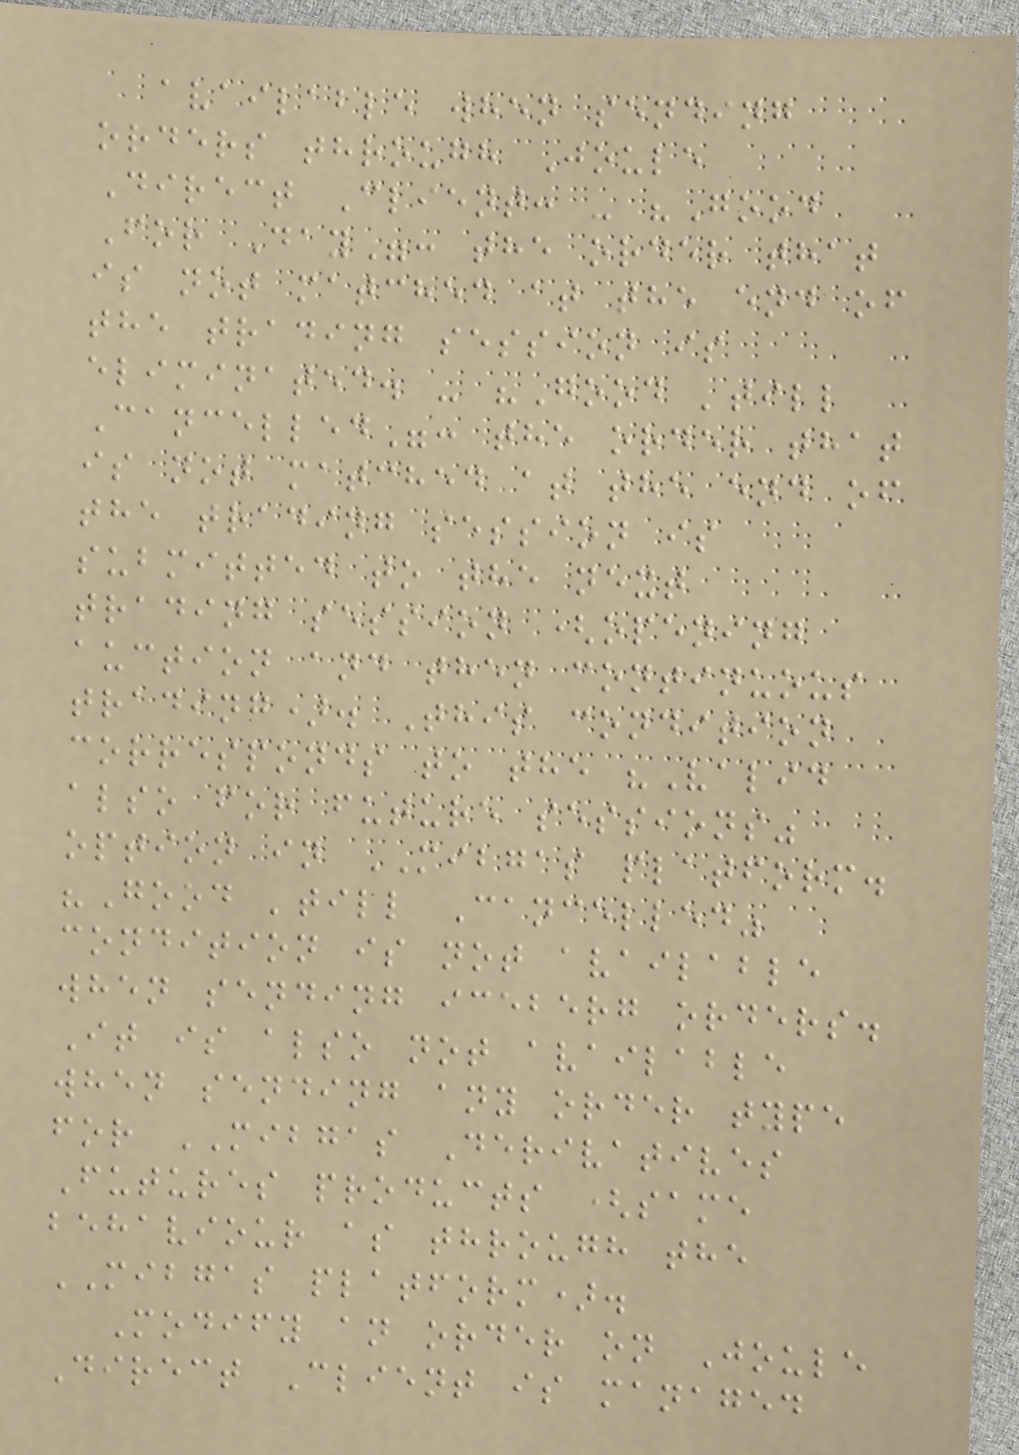available when sending
orders through Joule
Direct Client: - "Good
For Day": the order that
is not matched at the end of
the trading session is
eliminated. - "Good 'till
Cancelled": the order that
is not matched at the end of
the trading session is
submitted to the next
trading session (opening
auction and then continuous
trading). This condition
corresponds to the "Valid
also for future sessions"
option in MIBGAS platform.
"Good 'till Cancelled"
condition is not available
when sending iceberg orders.
It is also not available
when sending any order type
for MIBGAS Derivatives
Futures products (same
behaviour as through the
MIBGAS platform).
Modify an order on Joule
Direct Client is managed
